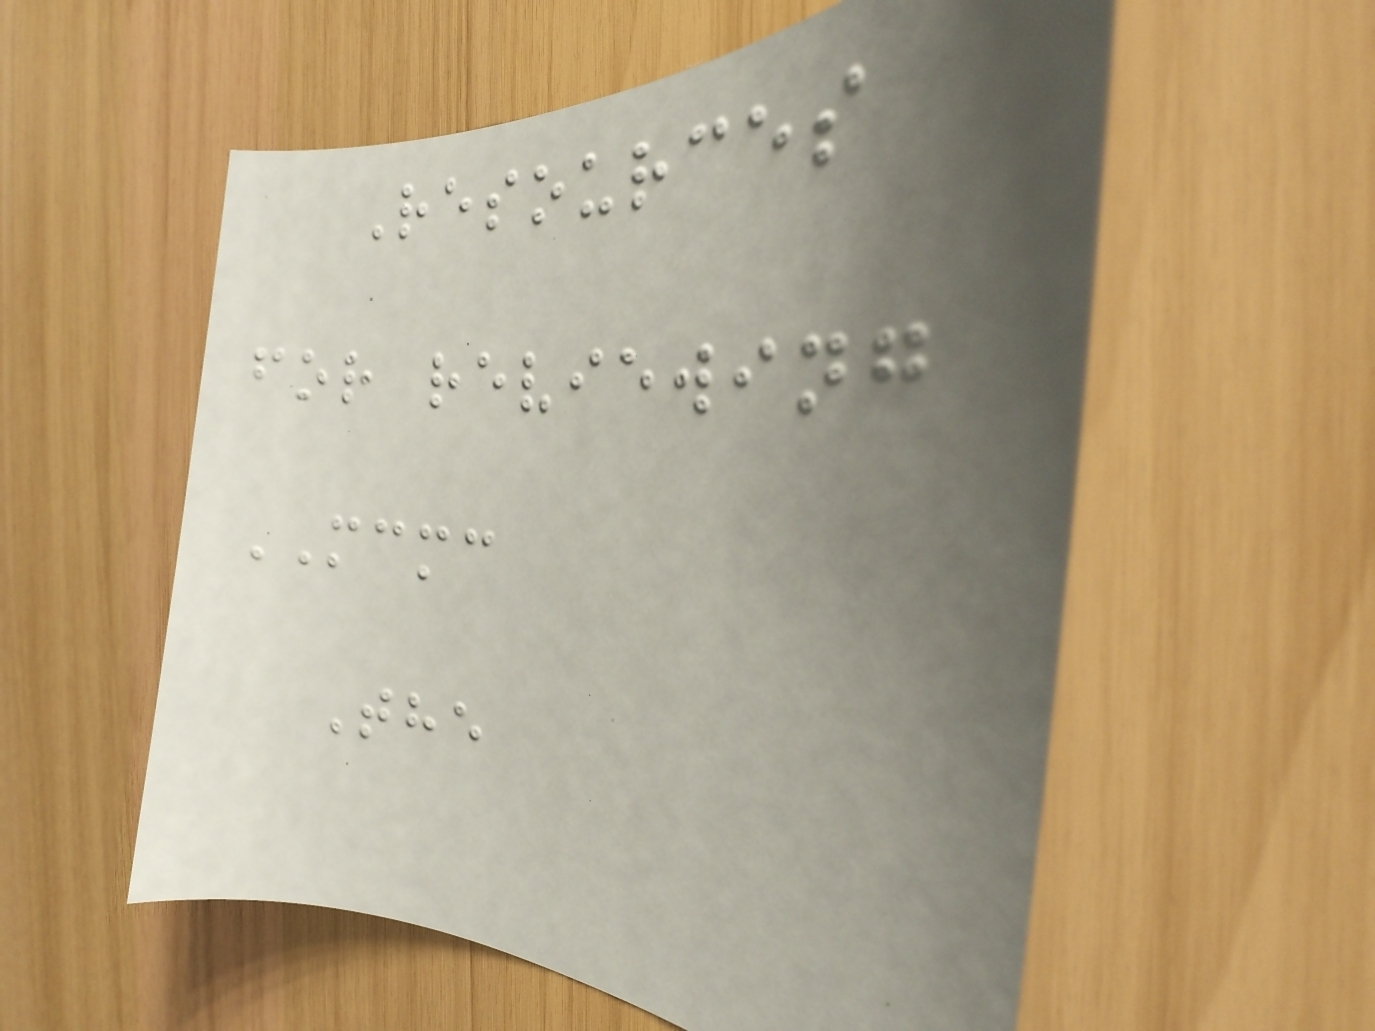Resources
for reviewing
MCMC
The
